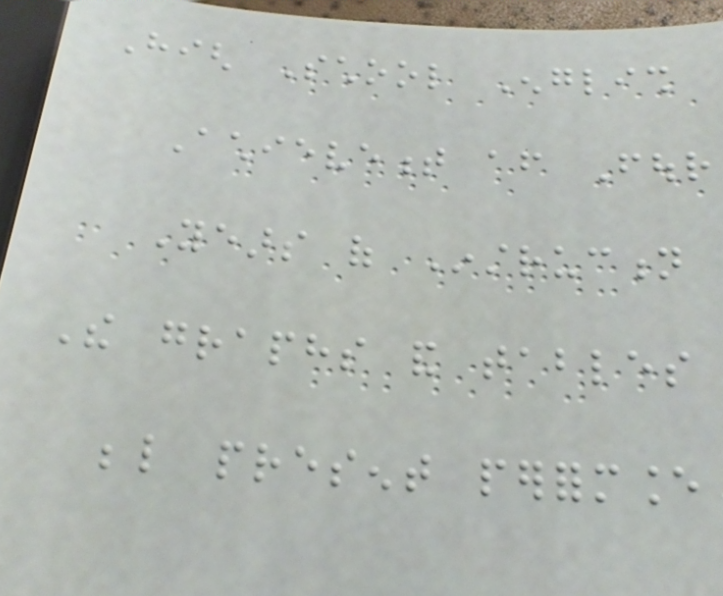High School English
Achievement after Four
Years of Instruction
The graphs and tables
below present performance
